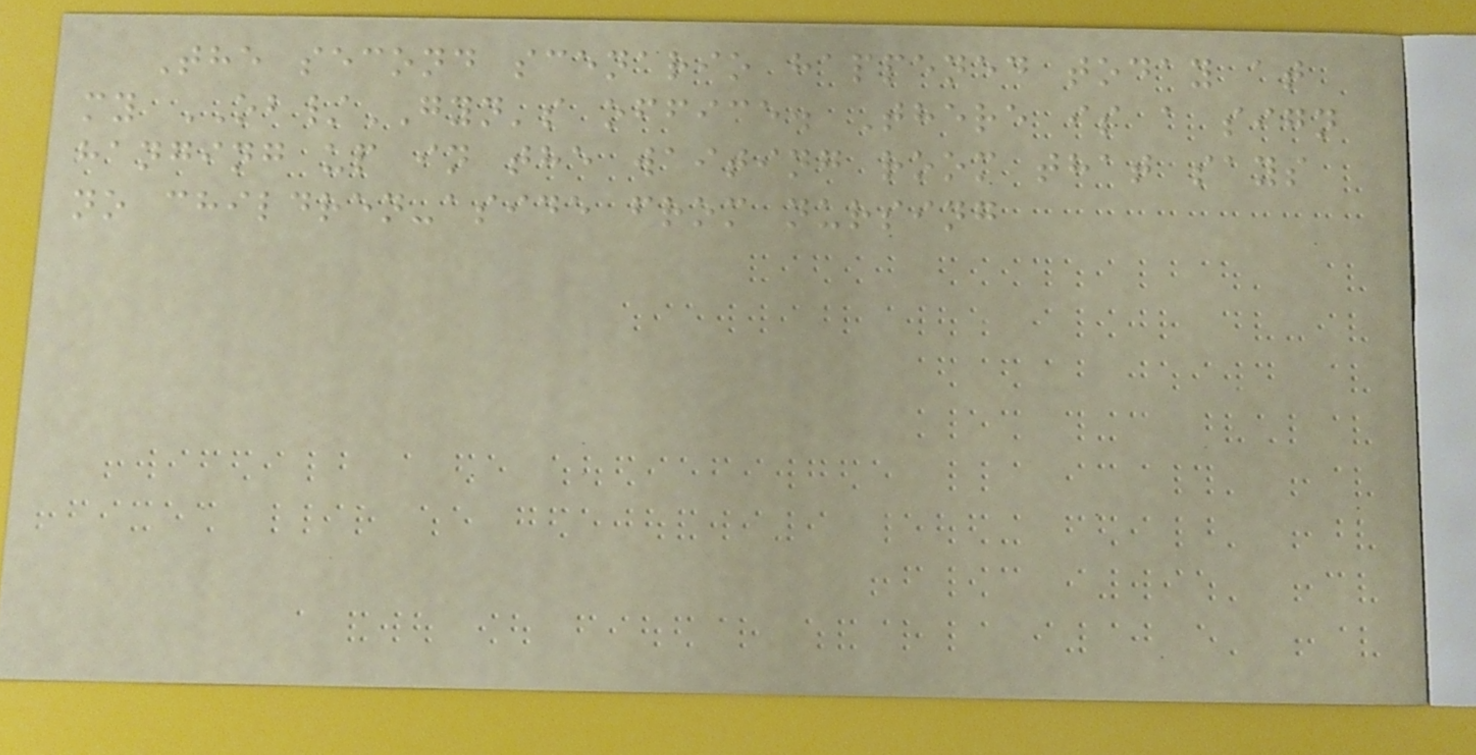The second scenario happened today at
my OB/GYN's office. There is a sign
hanging up in the waiting room that says
no children-aside from nursing
